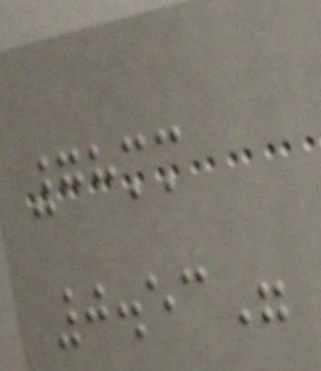78mm
0.53"
